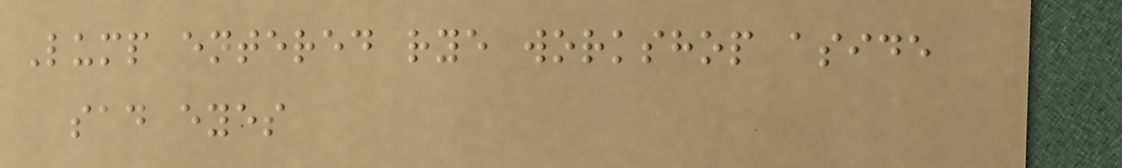Lump entered rye workshop aside
sad eyes
